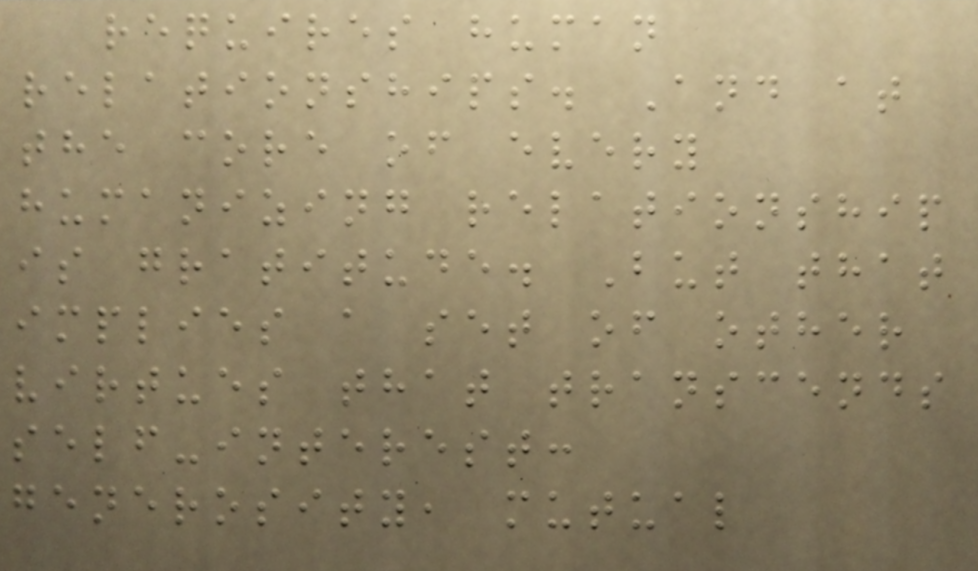requires human
relationships. And at
the core of every
humanizing relationship
is gratitude. But that
implies a set of other
virtues that transcends
self-interest:
generosity, mutual
